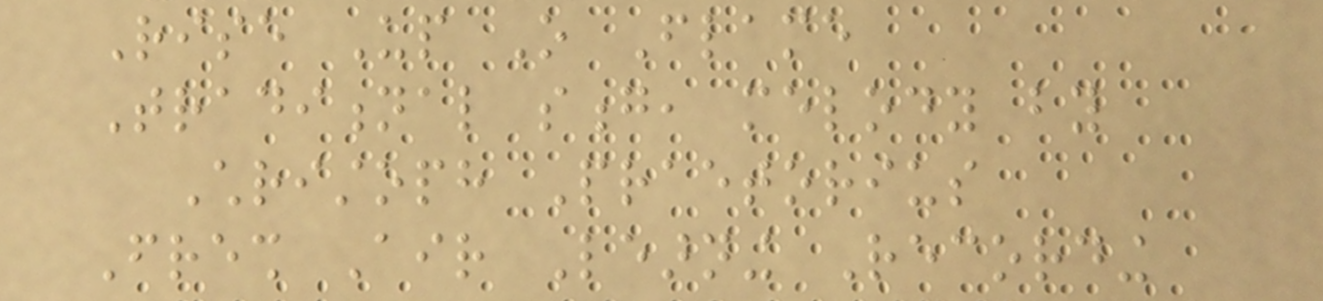Rise Up O Flame
Traditional song, melody by
Christoph Praetorius
Fresh Air Learning Recording
